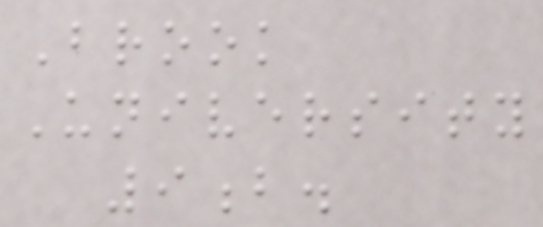Brook
University
9b.
